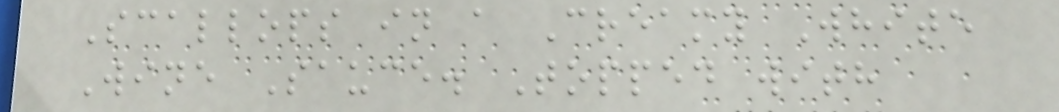Scallops in a Creamy White
Wine Sauce. Topped with
